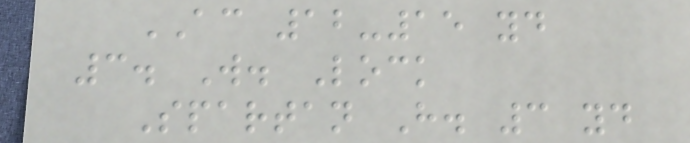AC 12-15 yd
3. W. Lock
Spartan H. 3 yd
